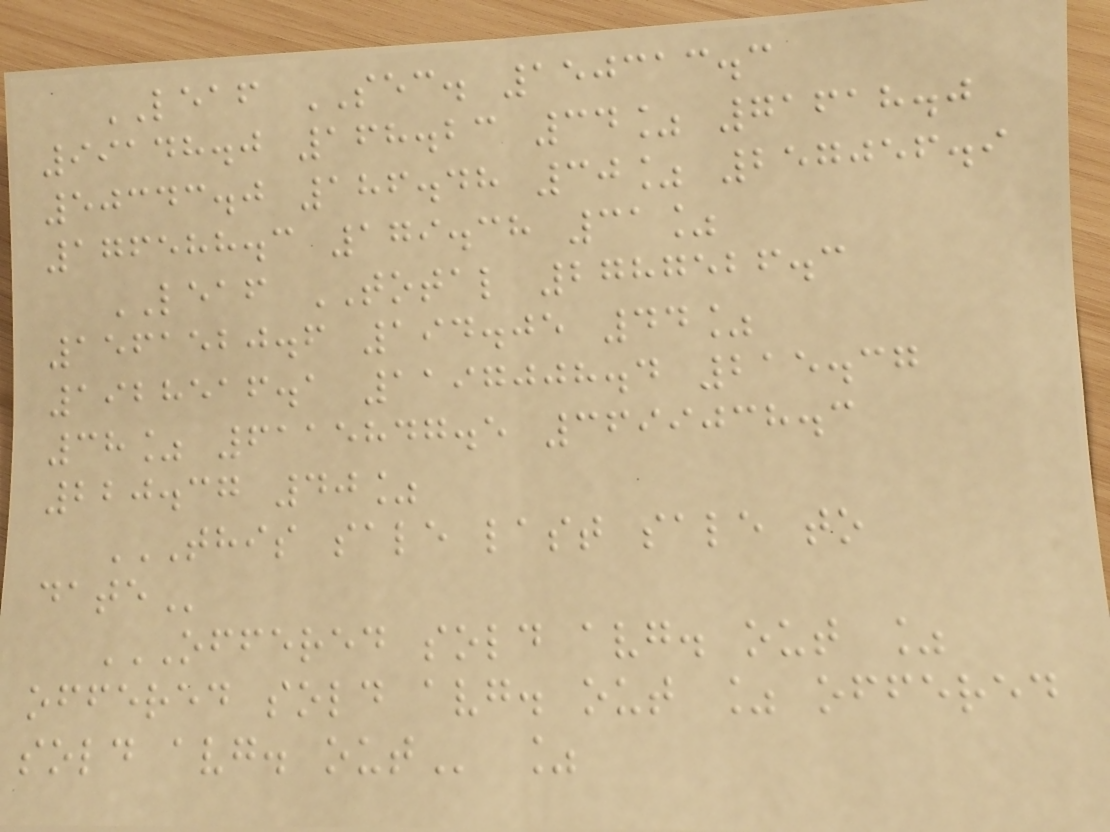LEAF SEC. 150313.3
99148.0 168.23 34% 71618.0
50343.0 186.48 30% 257056.9
176588.3 179.38 31%
LEAF TOTAL 2787526.3
1561520.6 194.05 44%
1928516.1 1197008.4 215.37
38% 6115847.5 3699038.3
220.37 40%
THIS SALE LAST SALE TO
DATE
OFFERED SOLD AVG. OUT %
OFFERED SOLD AVG. OUT % OFFERED
SOLD AVG. OUT %
